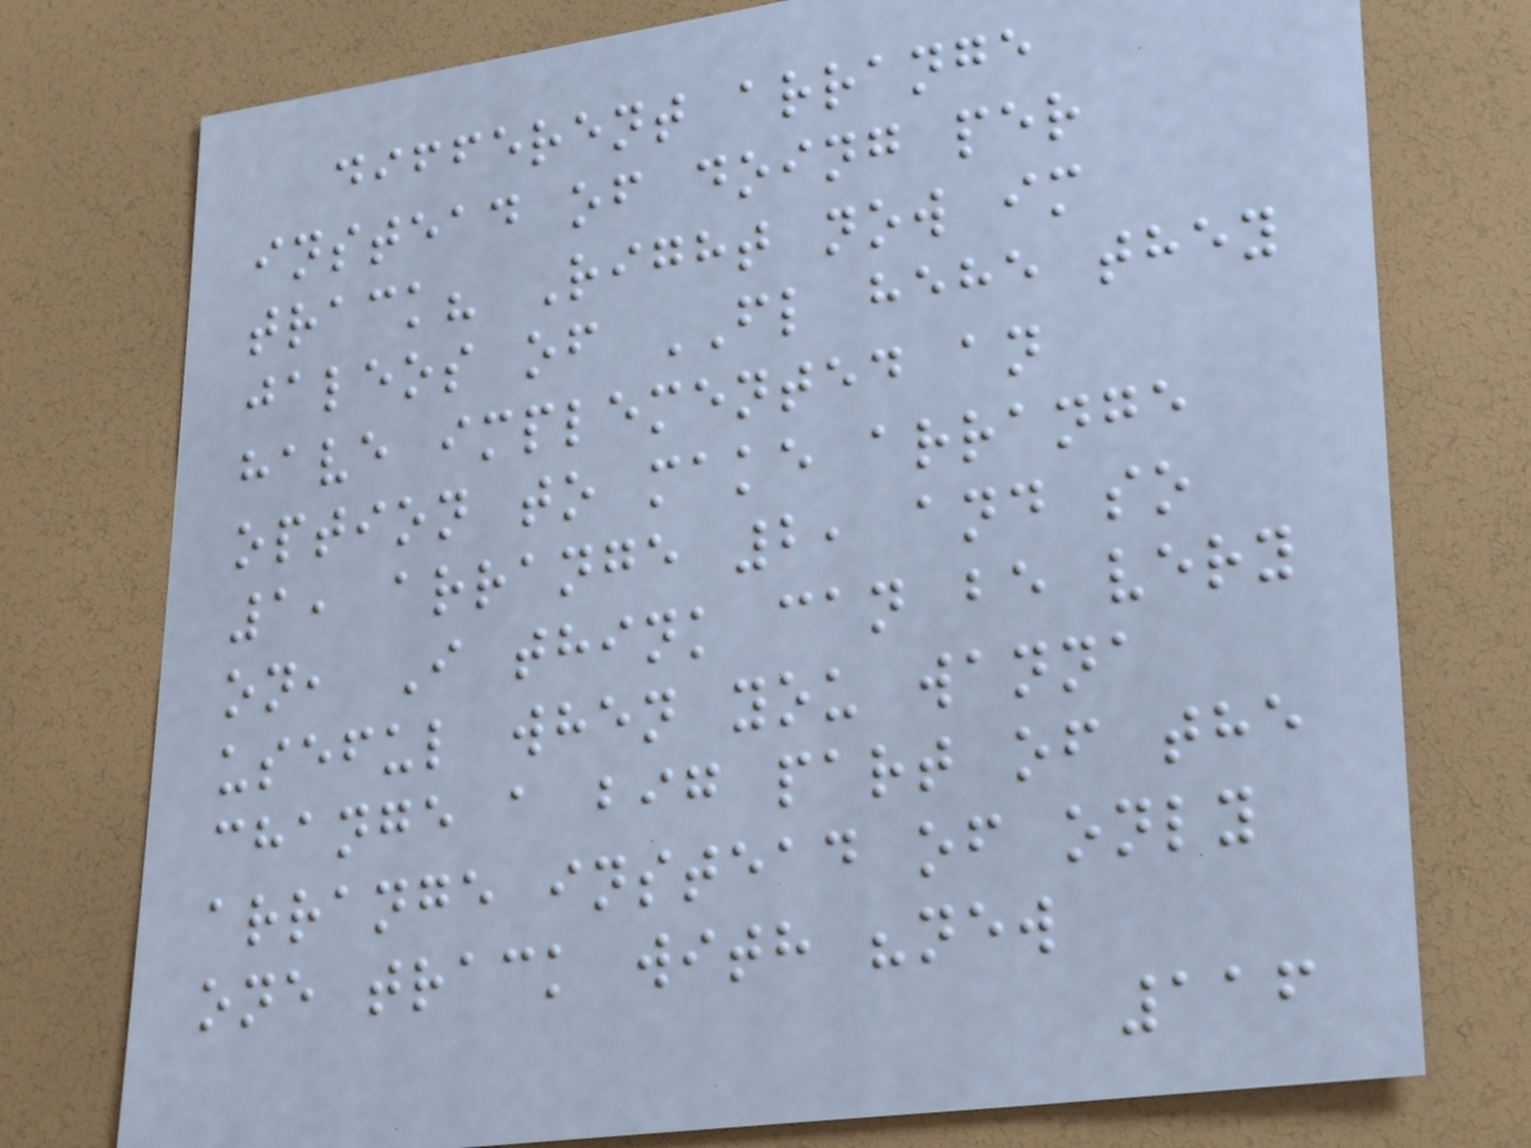different arrange
instead of doing per
track? Right now im
jaleos of FL hehe they
have implemented an
option to make arrange
1, arrange 2, and so
on, I think can be very
useful when you wanna
change a big part of the
arrange instead of only
one track with "new
116
